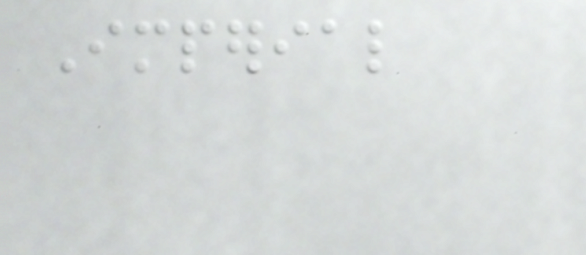Imperial
